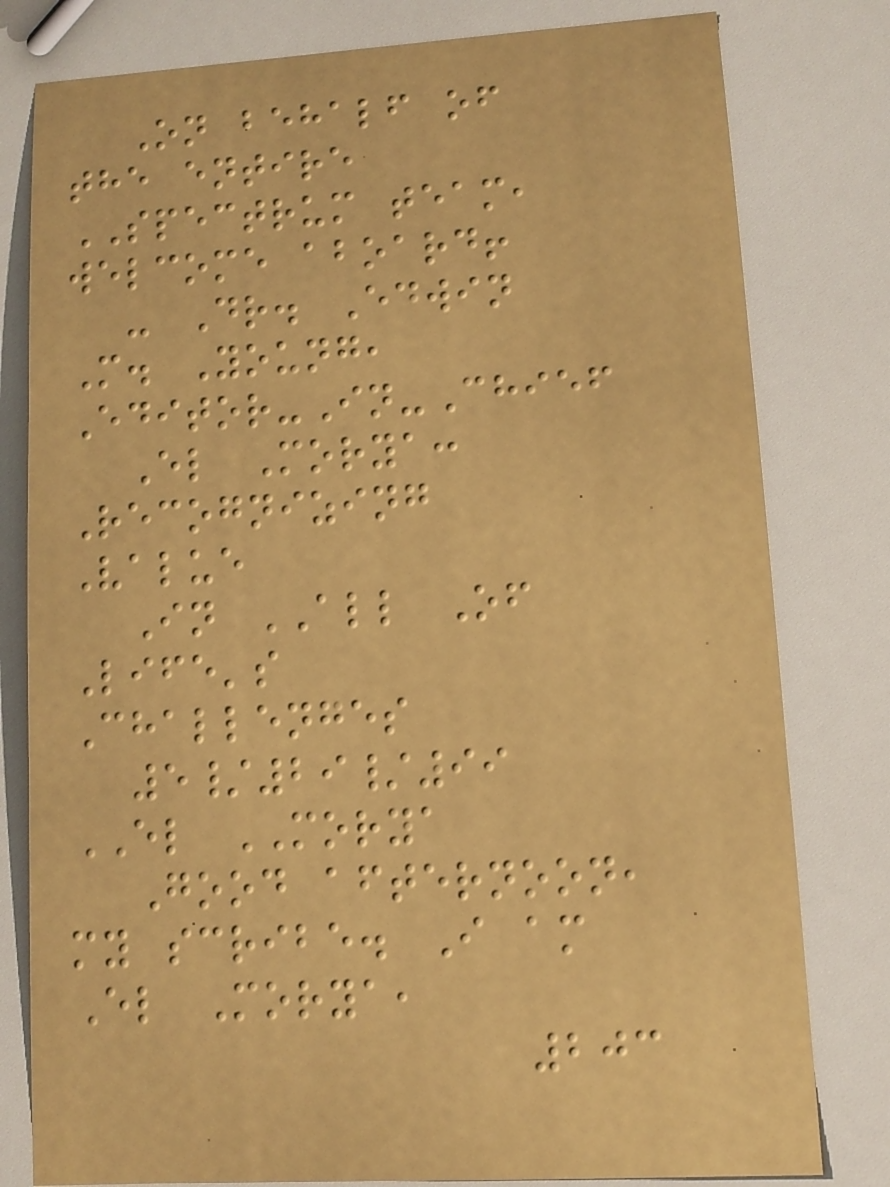On behalf of
the entire
SPECTRUM team,
welcome aboard!
- Dr. Edwin
M. Young,
Editor-In-Chief
El Morya:
Recognizing
Value
In ALL Of
Life's
Challenges
5/29/99
EL MORYA
Good afternoon,
my scribe. I am
El Morya,
203
